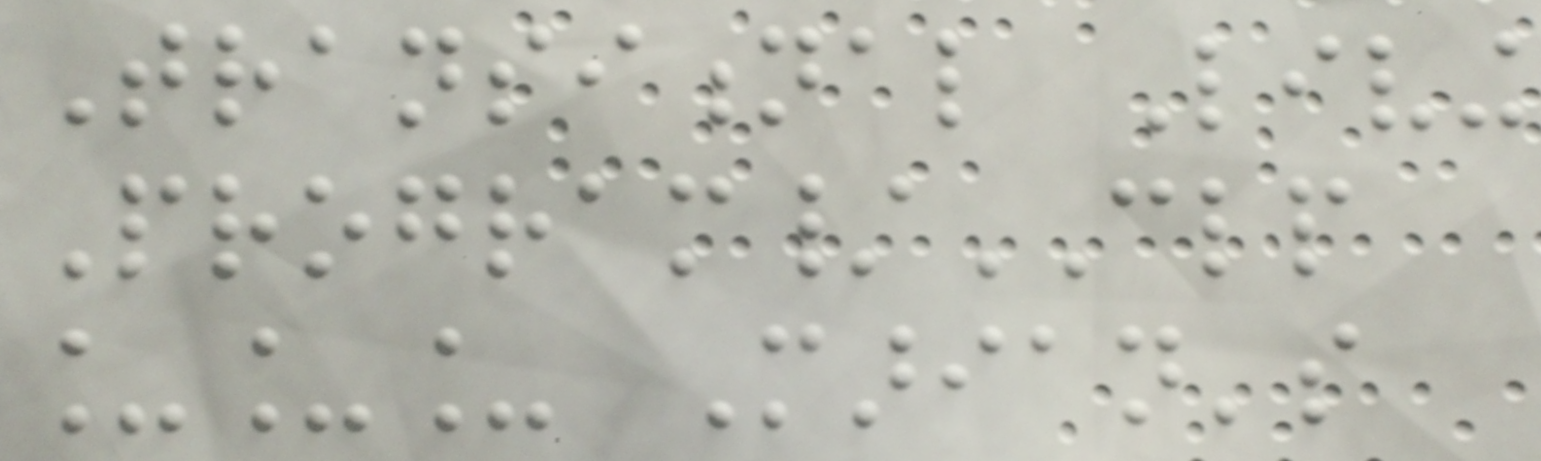Transitional Living
Program/CLP
___ Marian's
